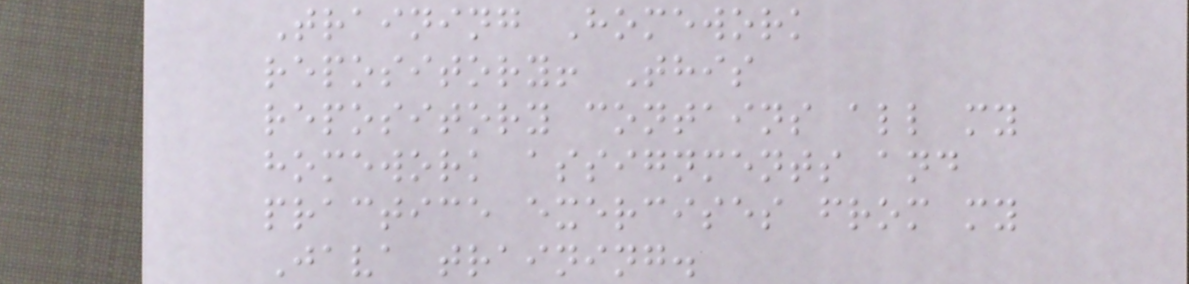Training Homework
repository! This
repository contains all my
homework assignments and
practice exercises from my
Java training.
